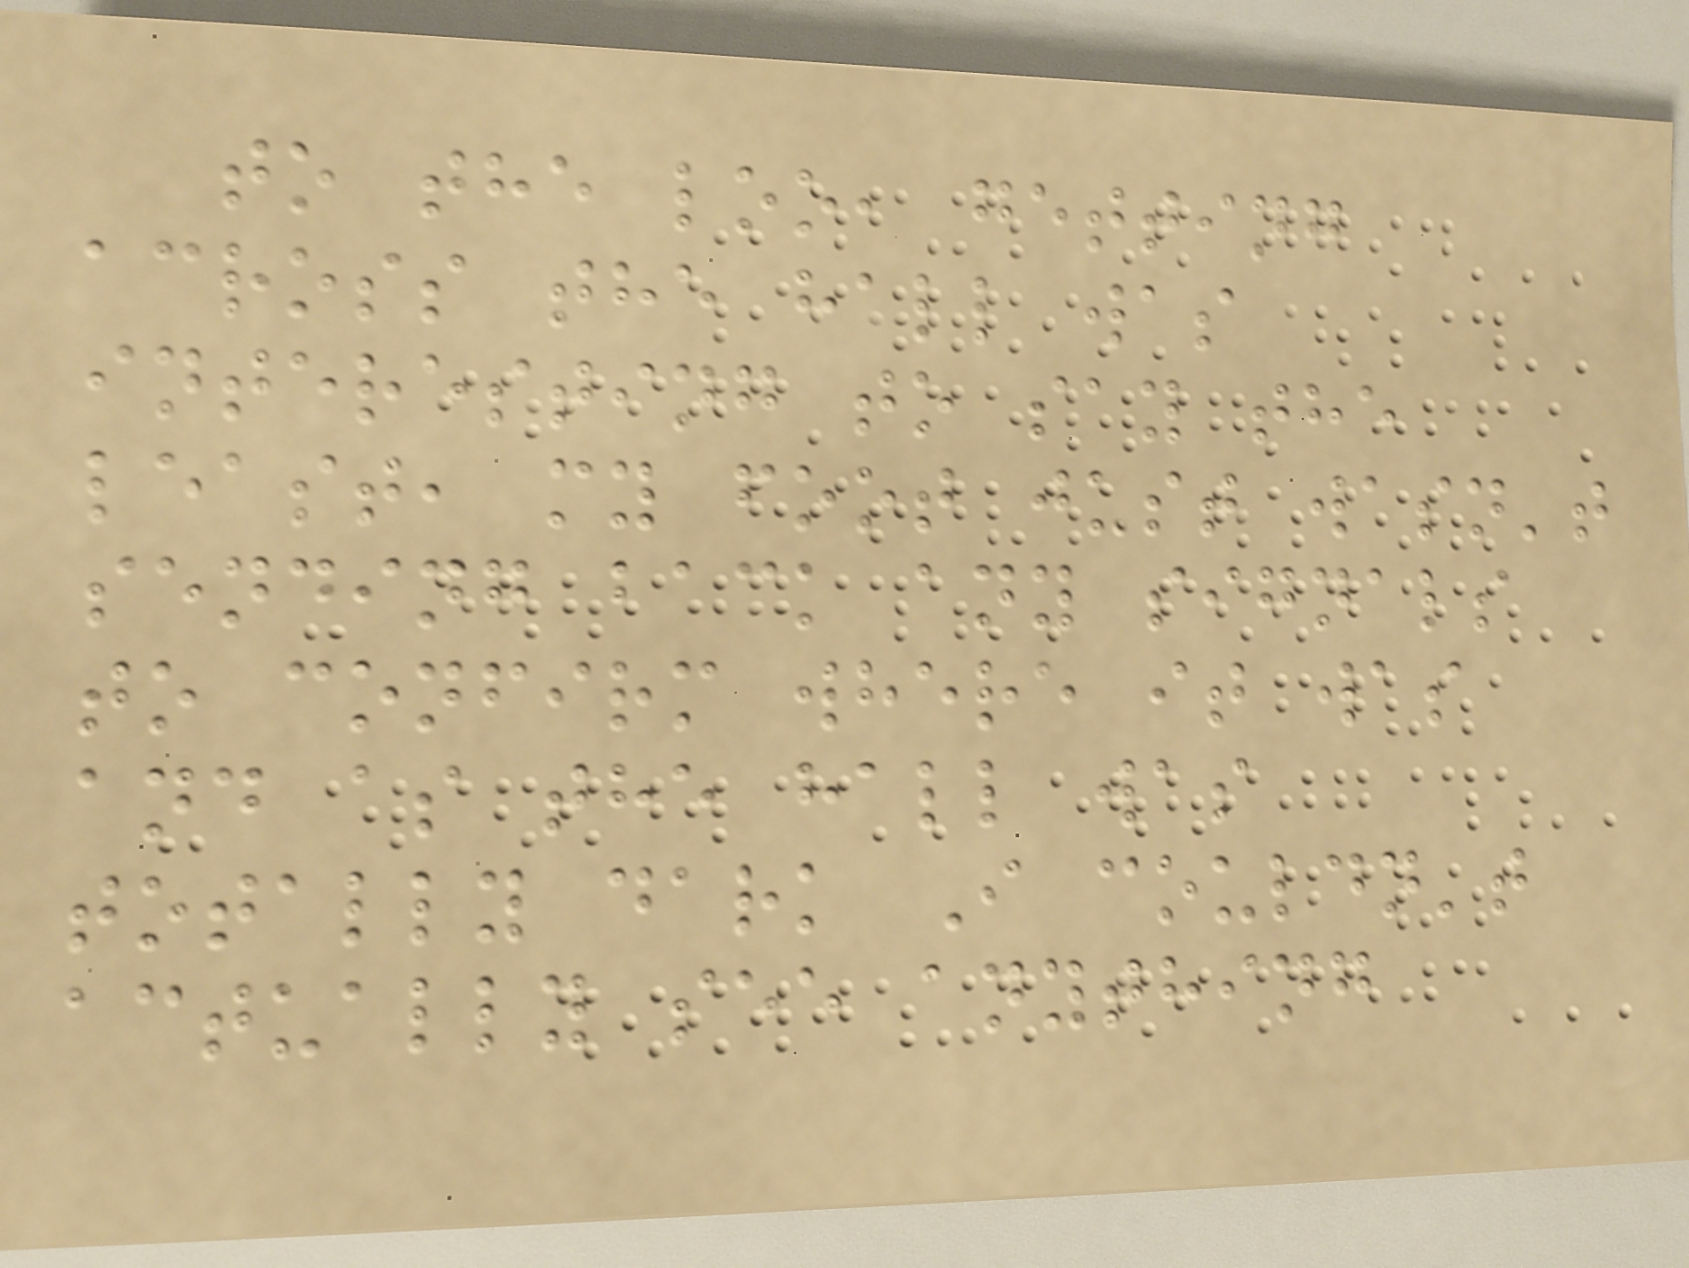to the loo, getting
across the hall was
interesting to say the
least, my foot just wasn't
sending back any signals
to confirm where it was
and as the hall was
totally dark I couldn't
actually see anything
